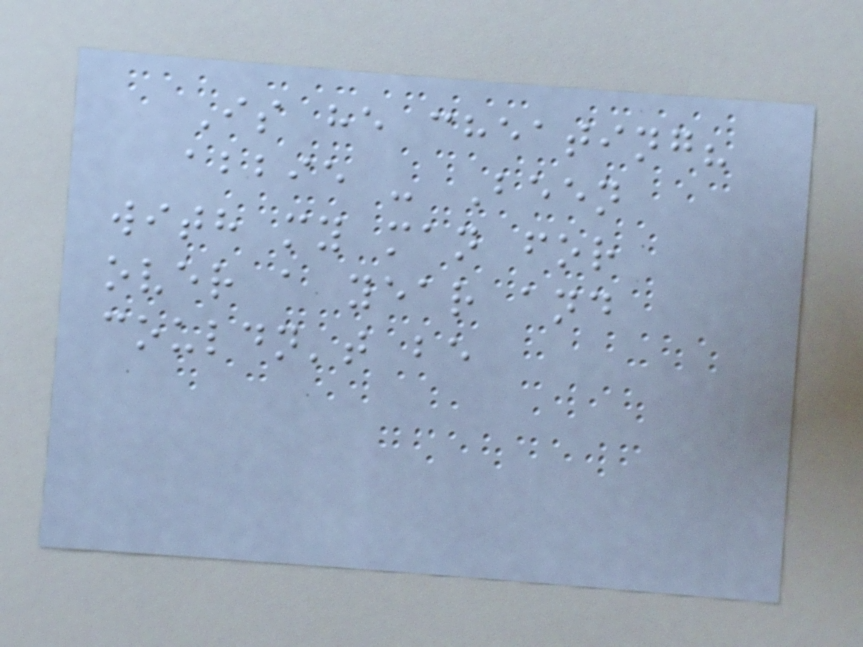Is he cheating?
abbie - Been
with my man for
over a year and
couldn't be
